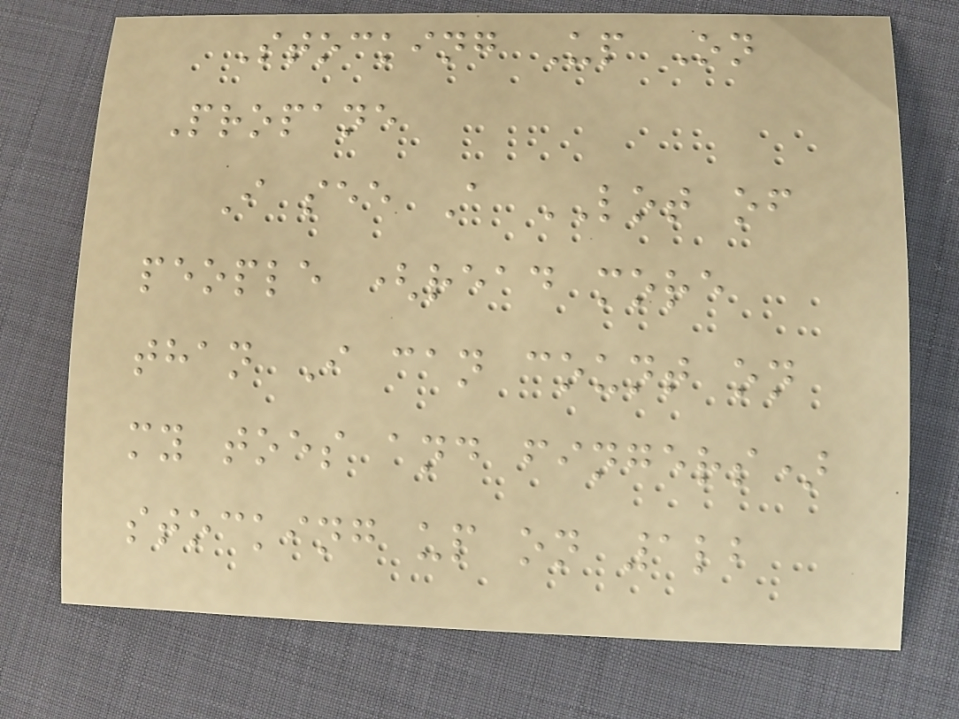Stocking Up On
Propane
I see A LOT of
people (read more
than I can count on
my toes and fingers)
stocking up on 1lb
